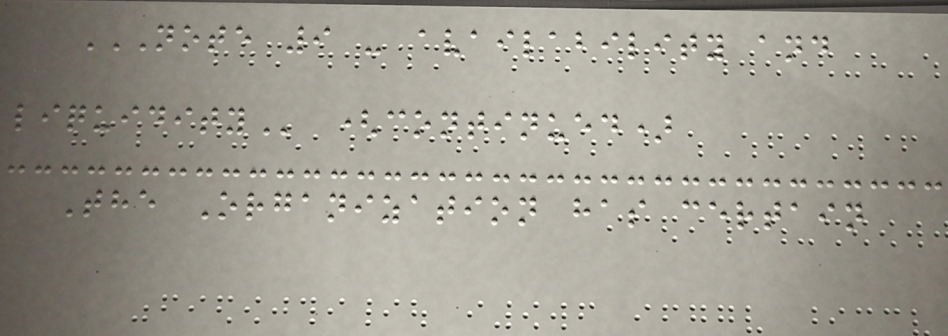NOTE 9 - AVAILABILITY AND
LIQUIDITY (continued)
The Organization has certain
